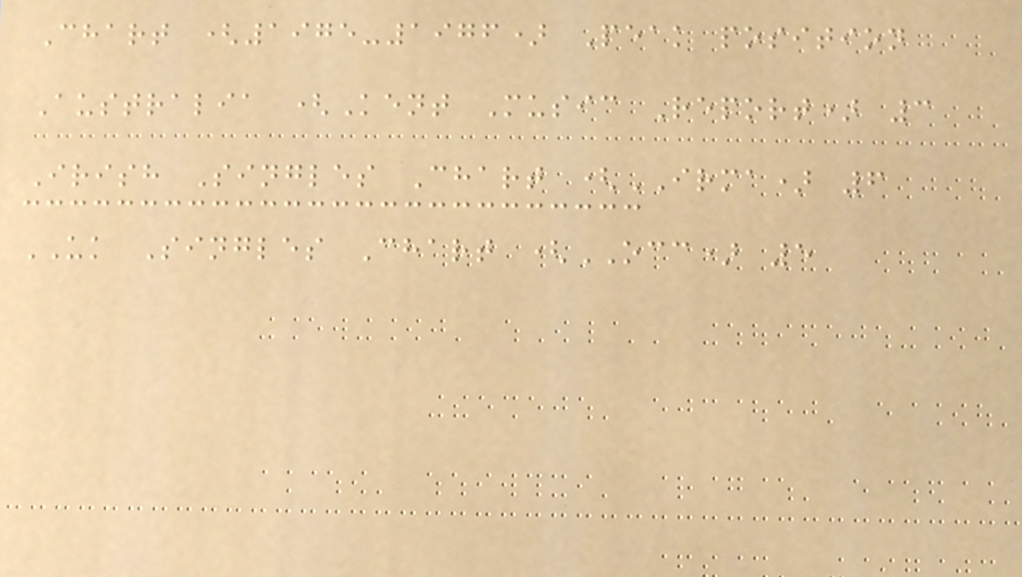Chart (1975-1976) Peak position
Australia (Kent Music Report) 3
Irish Singles Chart (IRMA) 6
UK Singles Chart (OCC) 5
